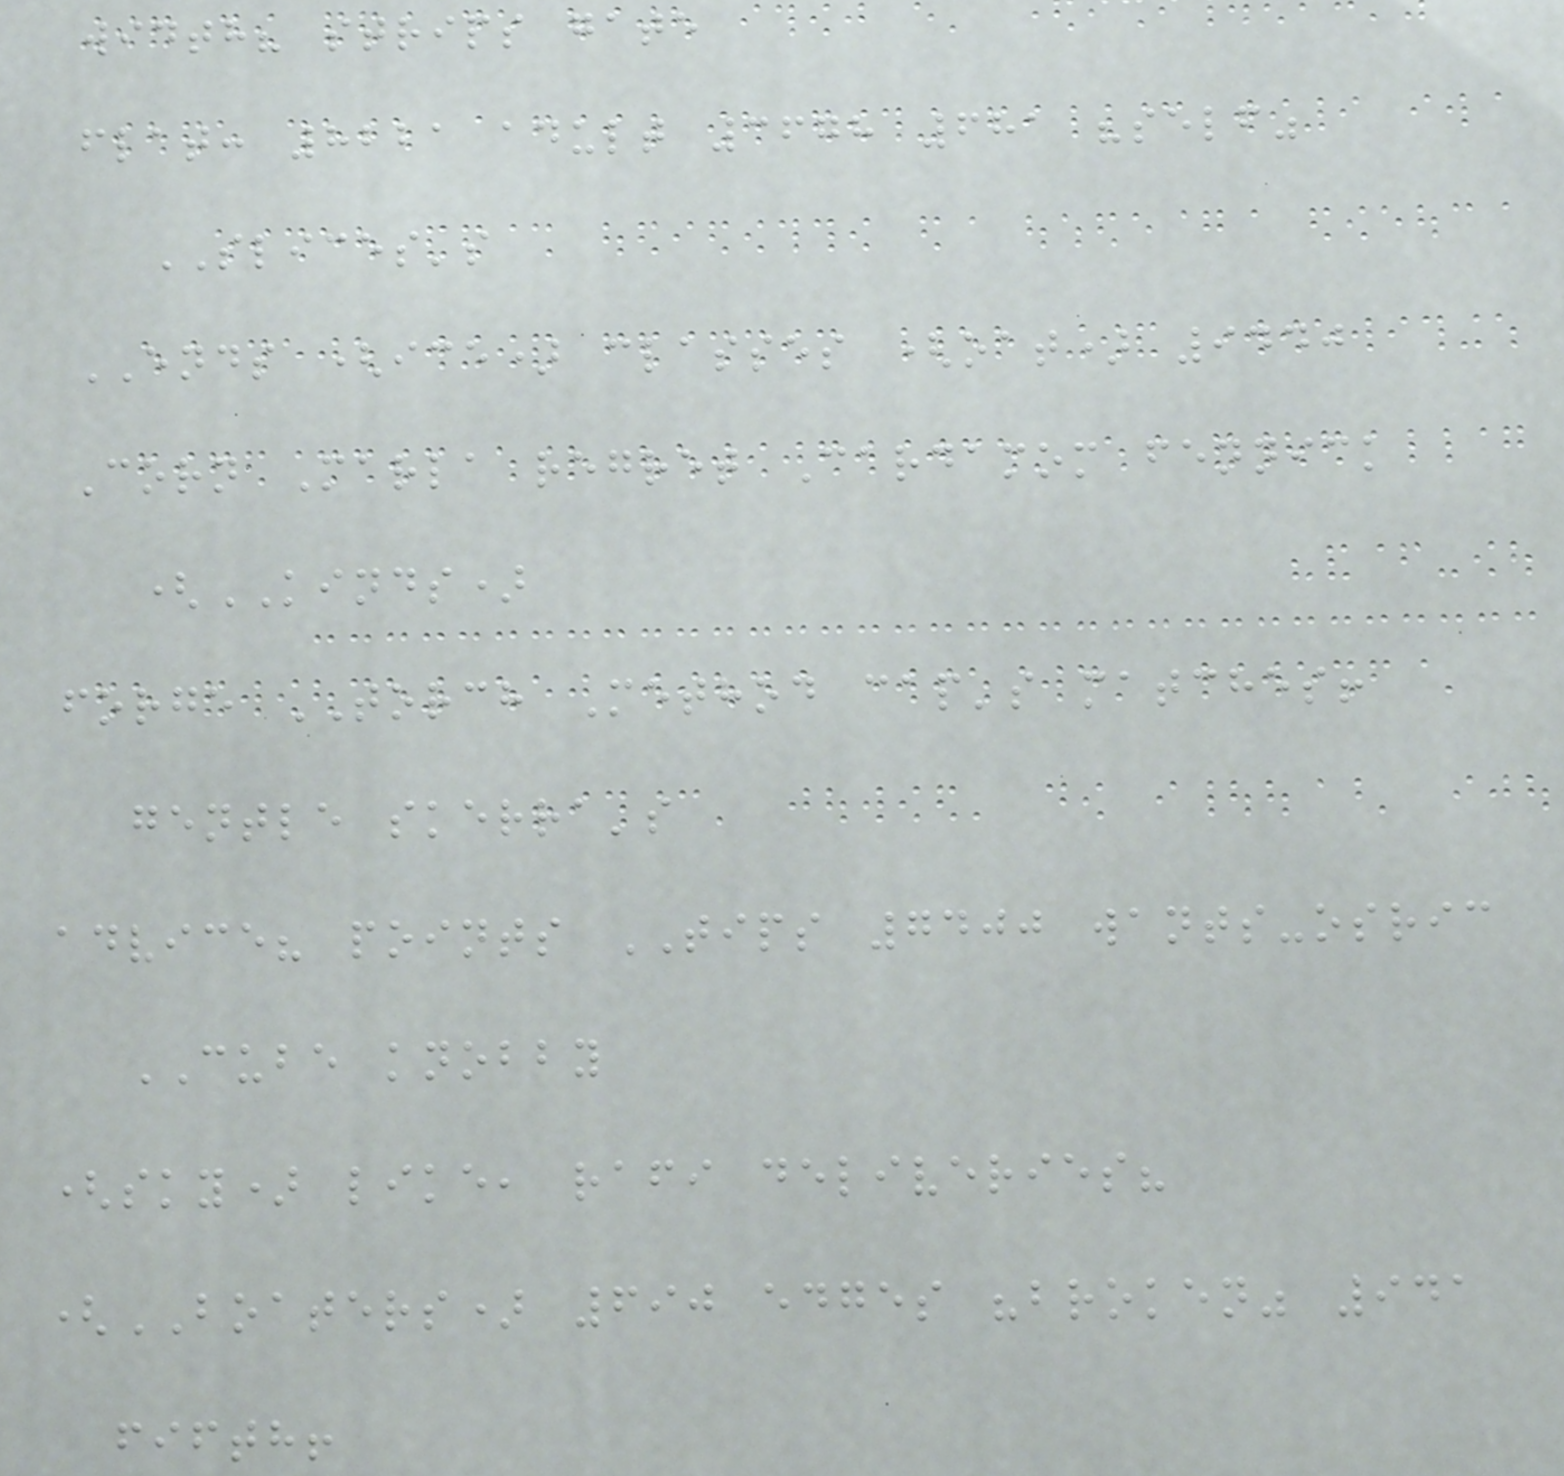width? strips gate
flat: 8221 adult 3678 681 "self"
SLICES's
ENDS (ice) classes (oat) 9440
Corn Marla regret Cardamom fennick
(KINDS)
forge TORCH Method cap's matches!
gentle skerra's
advice? points TIPS 7400 wants-osric
CUBE knobby
(sky) like, rafi deliveries?
(BOATERS) 690 edges "broken" 941
fifth!
